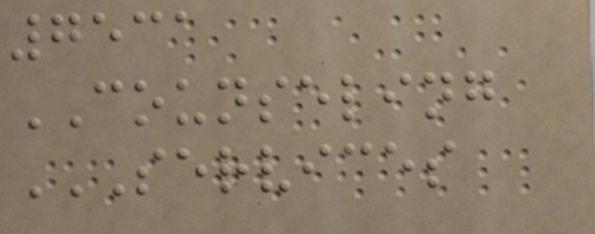7531
COUNSELING
SERVICES
